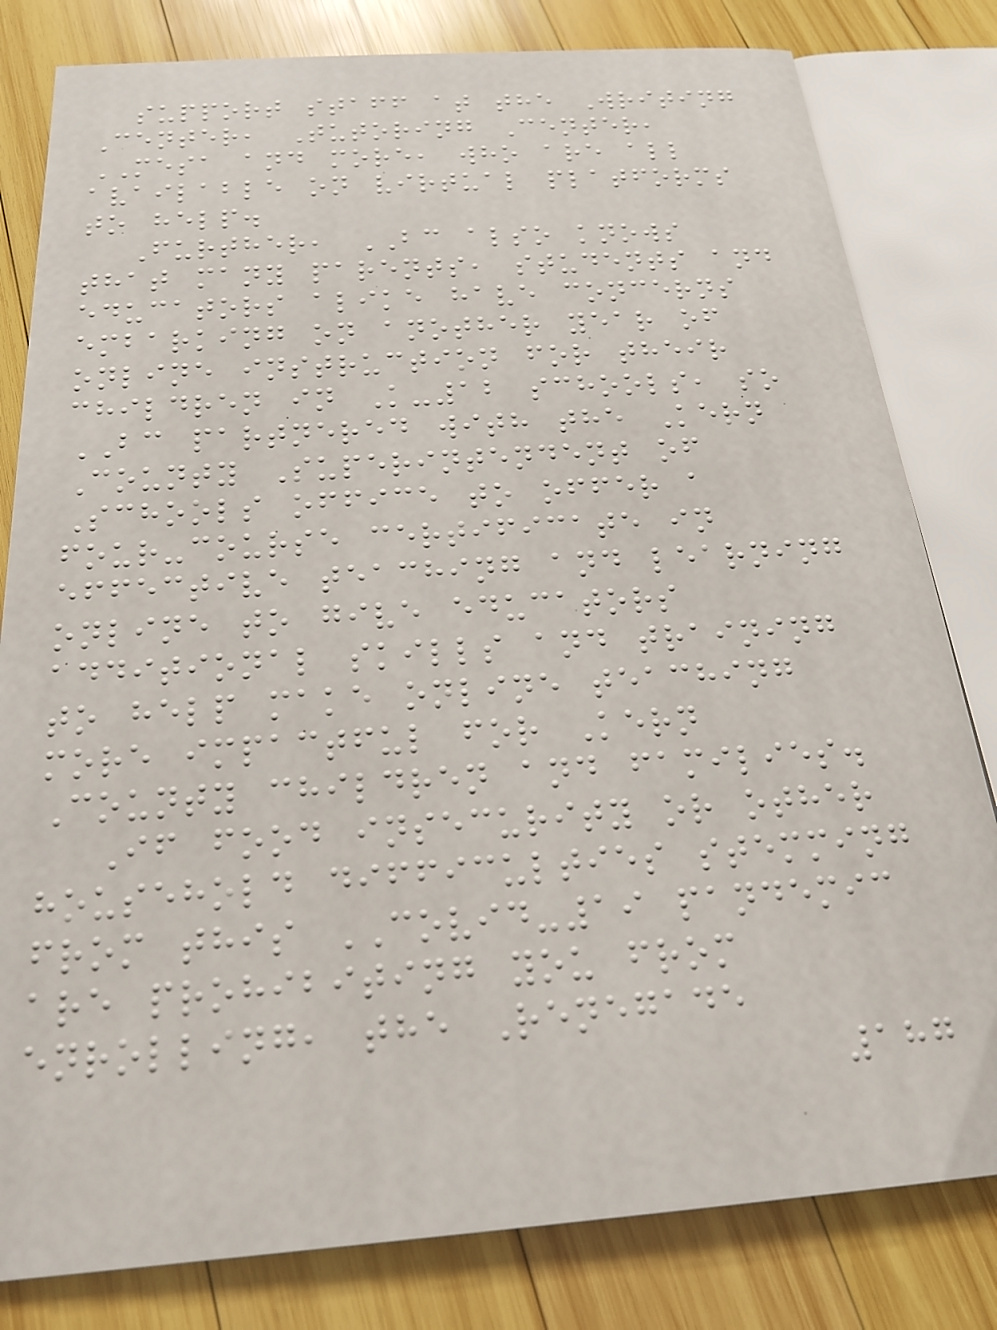support staff at the Writing
Center, Tutoring Center,
MESA and more, who are all
available on virtual platforms
to help.
Further, BC also knows
that many parents, students and
educators alike have concerns
embarking on another year of
online instruction for their
children in K-12 schools, so
BC partnered with the Kern
County Superintendent of
Schools office to offer a
four-course certificate in
effective teaching and learning
online to give educators
additional skills and training
to help make online teaching
more impactful for Kern
County children and families.
If food insecurity or other
household difficulties stemming
from this COVID-19 pandemic
are prohibiting you from
enrolling, the Renegade
187
